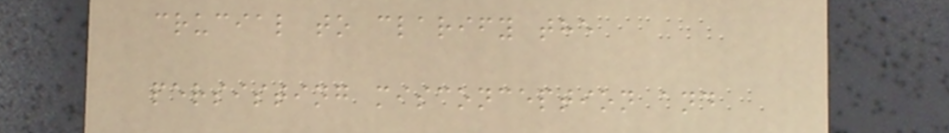crucial to clarify the
persisting misconception and
